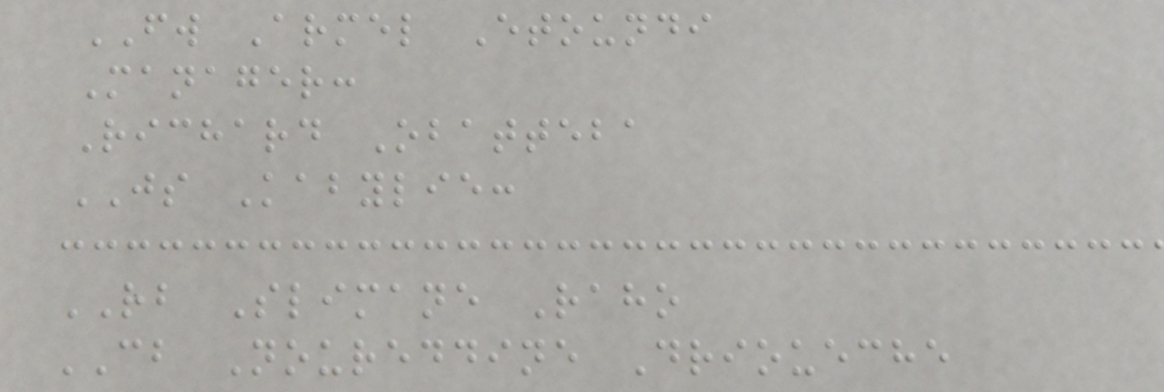FW Armel Etoundi
Manager:
Richard Obatteba
JS Kabylie:
RB Slimane Raho
CB Noureddine Drioueche
